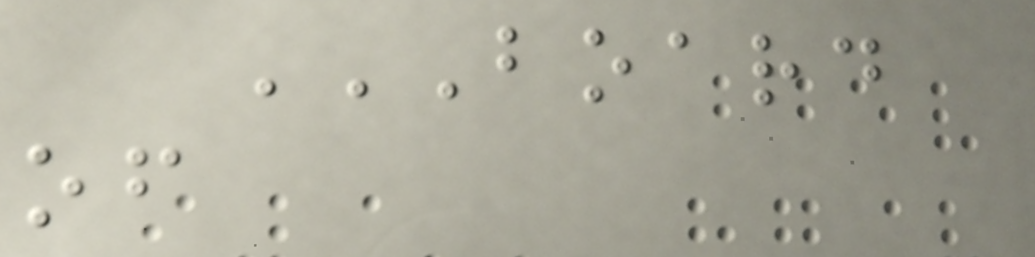BOARD
OF
